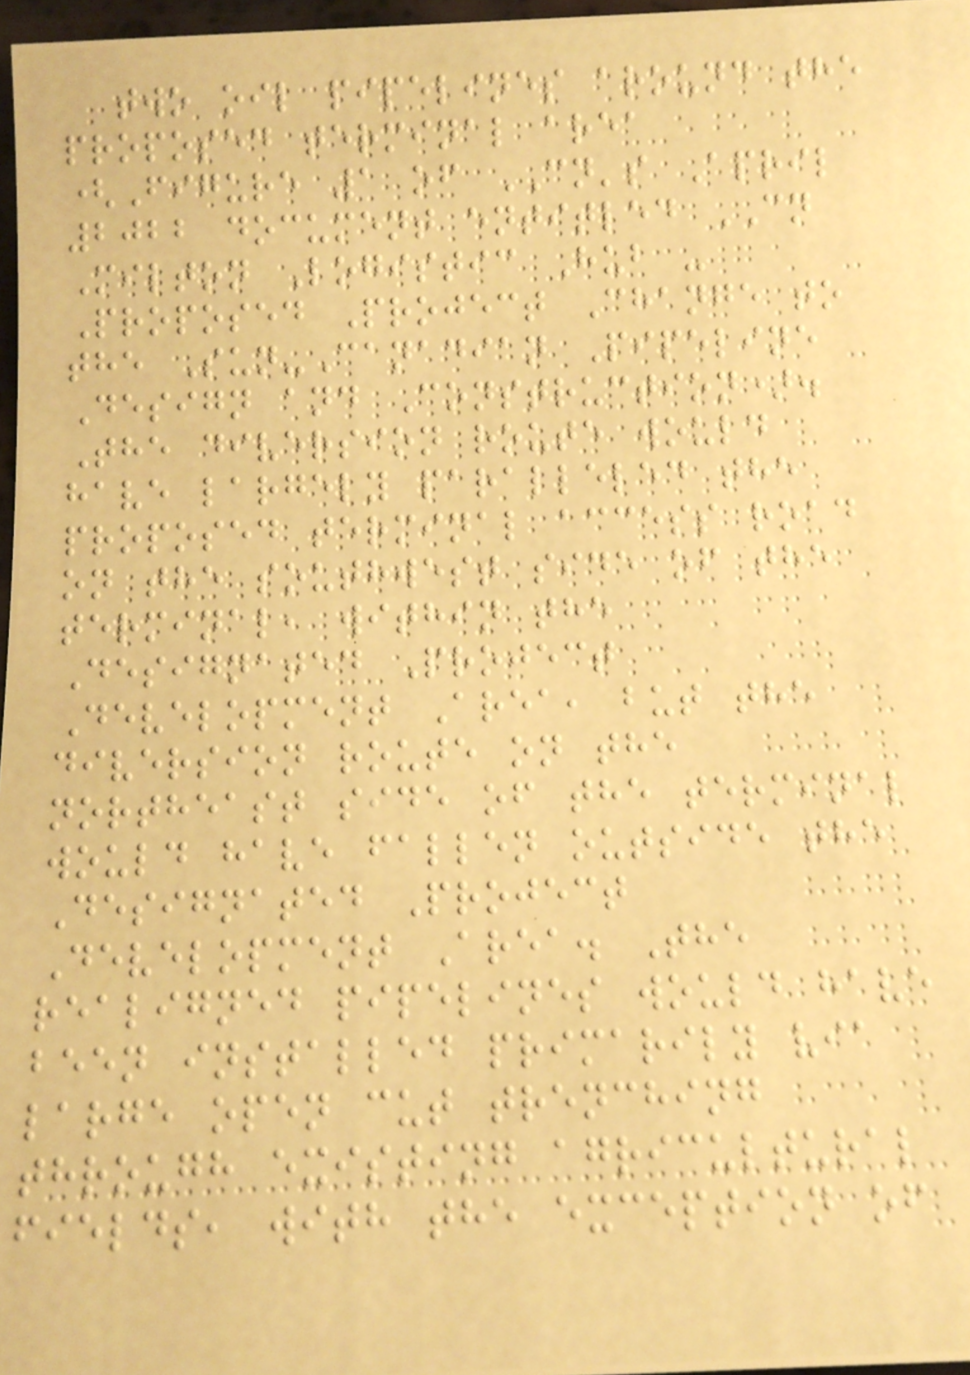two oil pipelines around the
proposed terminal area
(Figure 1 of CN's April
2022 document entitled CN
Milton Logistic Hub -
Proposed Project Change to
the Sun-Canadian Pipeline
Design and Construction).
The diversion route would
have largely paralleled the
proposed terminal access road
on the southwest side of the
terminal, within the
Designated Project
Development Area, but the
diversion route on the
northeast side of the terminal
would have fallen outside the
Designated Project
Development Area. The
realigned pipelines would have
been installed primarily via
large open cut trenching
through existing agricultural
fields, with the exception of
